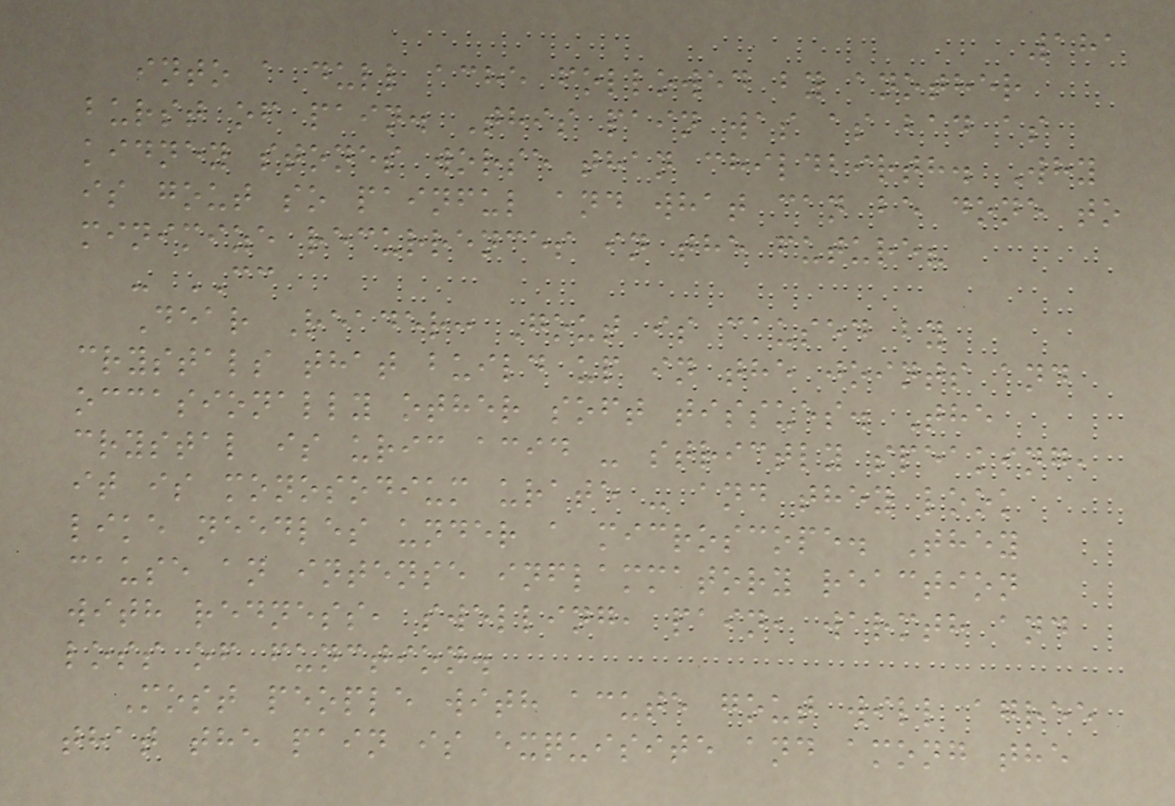181
into a dull ache followed by another
burst of pain. This pain was as bad as
kidney stones worse than childbirth. Why
is gout so painful and what can be done to
minimize recurrences in the future?
- CC
Dear Reader: Gout is caused by
crystals that build up in the joints and
occasionally other soft tissues. The
crystal is uric acid - strictly speaking,
it is monosodium urate - and they look
like needles under a microscope. They
cause an intense inflammatory reaction
with redness, swelling, pain, warmth and
loss of function.
Most people with acute gout will agree
that the pain is exquisite and among the
